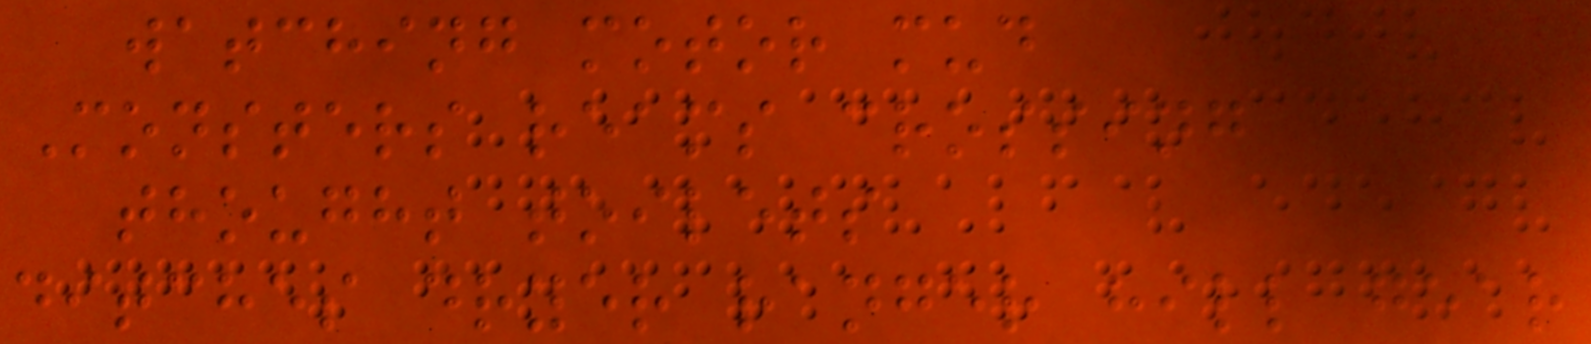watching motor mud
Monsters reams crossing
thought toilets
ditches dryer ranger hill gear
